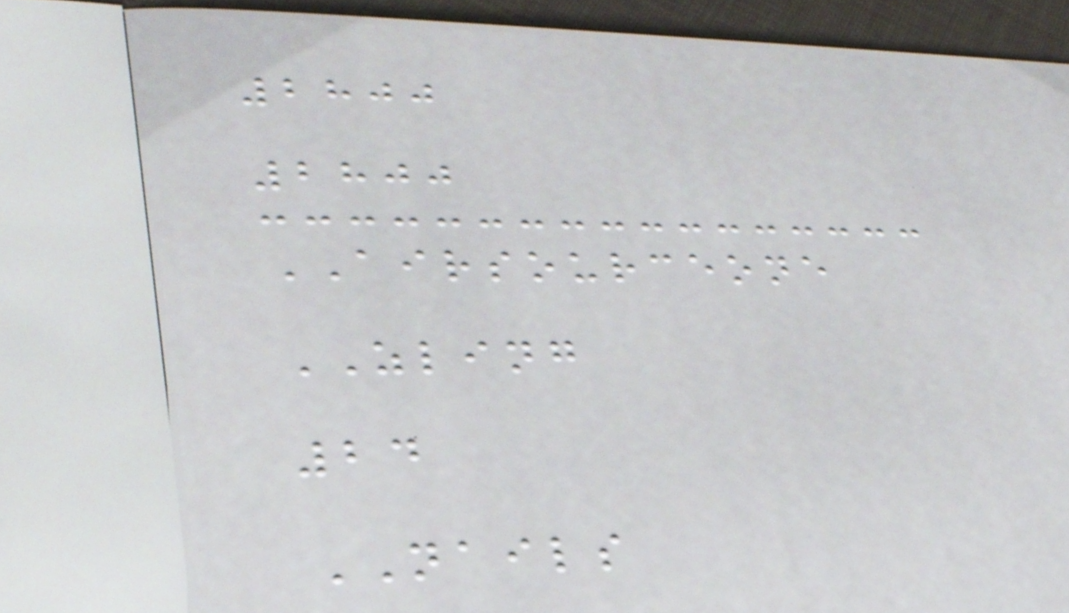2800
2800
AIRSOURCEONE
ZLING
24
NAILS
